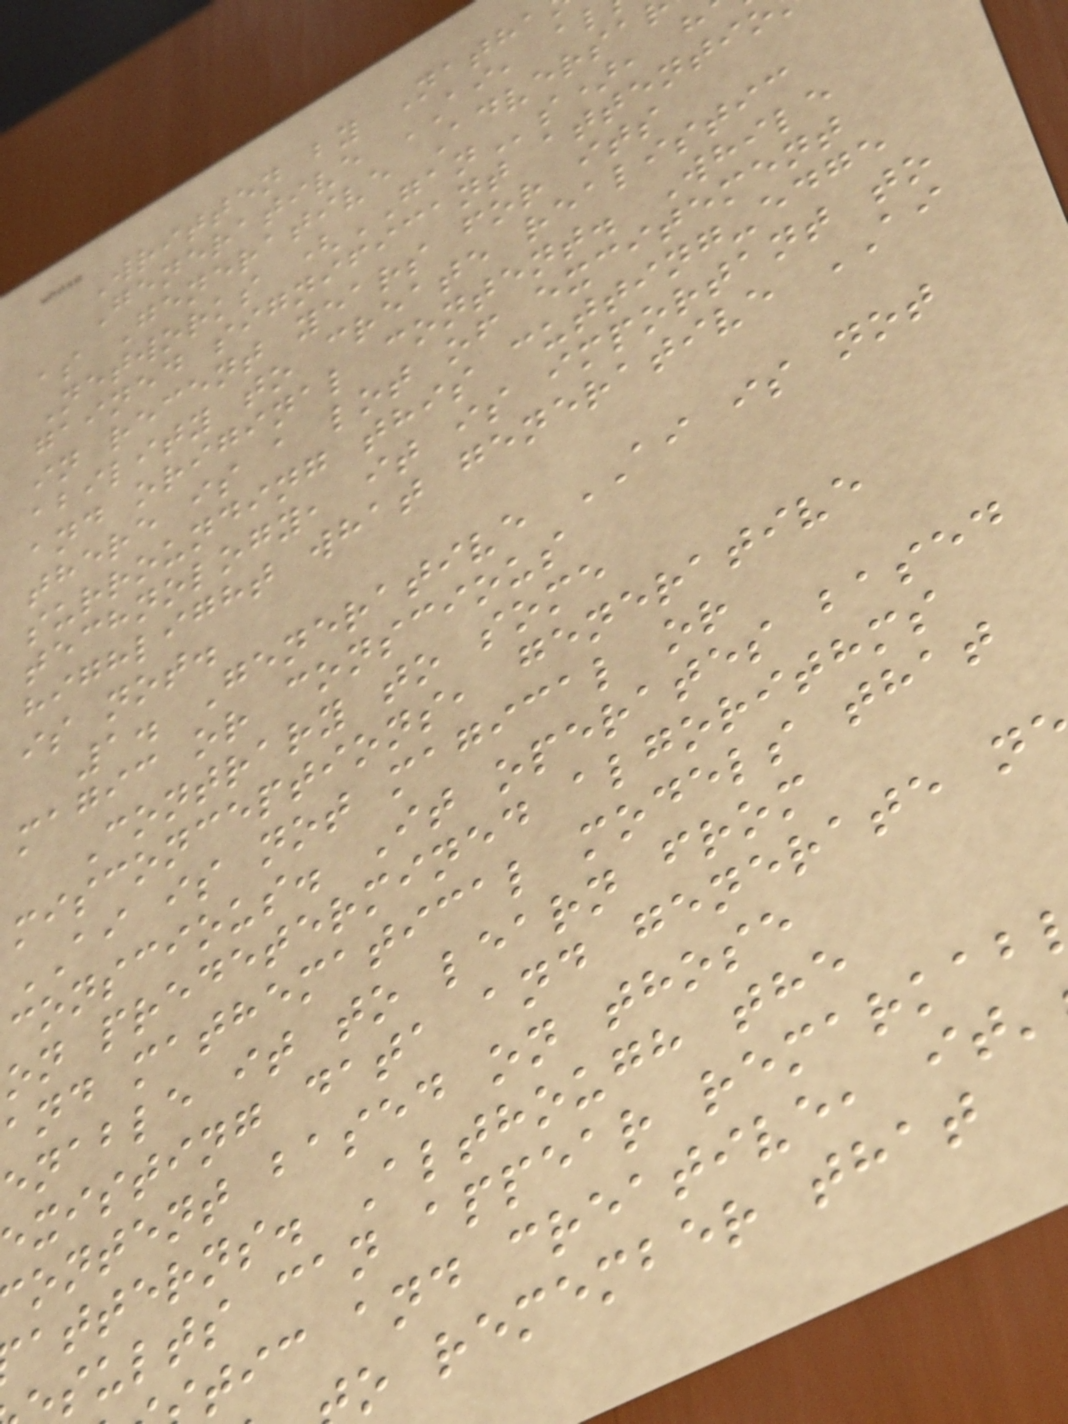Written by Natha
Generative AI, a
as Generative Adversa
Networks (GANs), h
gained significant attentio
in recent years for its
ability to create realistic
and original content. While
there is a lot of excitement
surrounding this cutting-edge
technology, it is important to
highlight what generative AI
is not.
1. Generative AI is not
magic or conscious
Contrary to some
misconceptions, generative
AI is not magical or
conscious. It operates based
on predetermined algorithms
and mathematical models that
enable it to learn from
xisting data and generate n
ontent based on those
atterns. Although the
sults can appear remarkab
tic and creative, it'
o remember that
